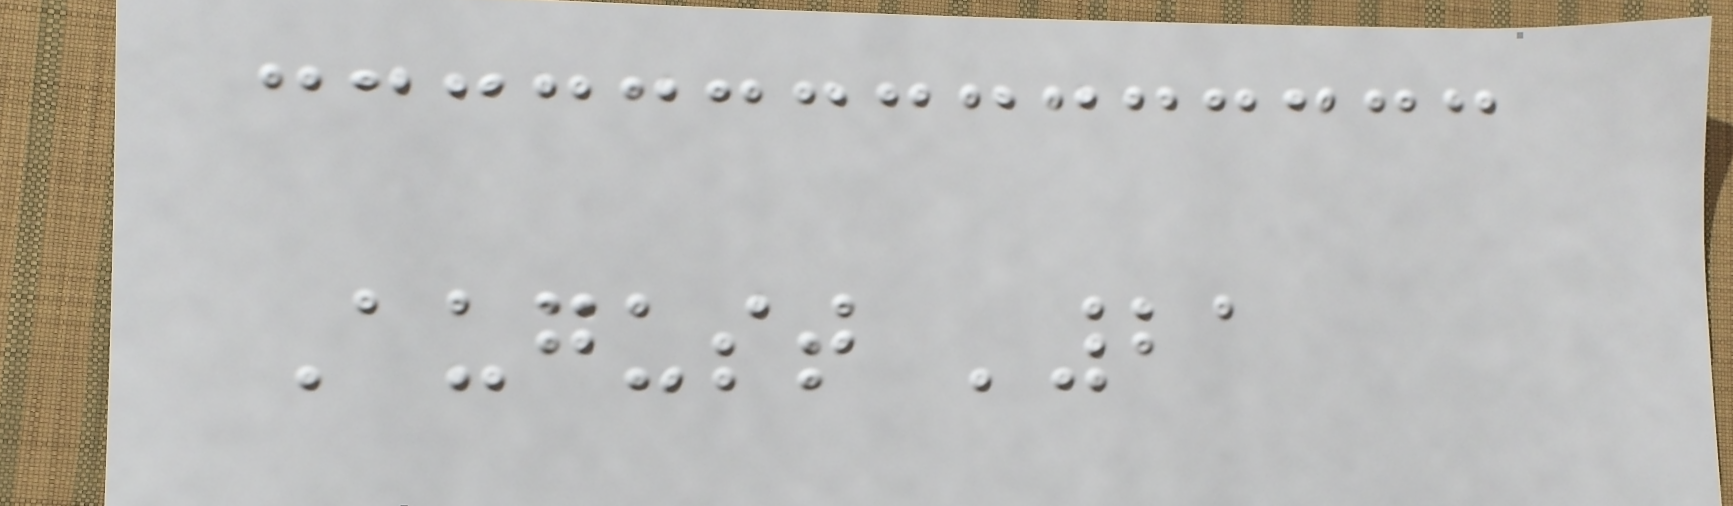August '21
